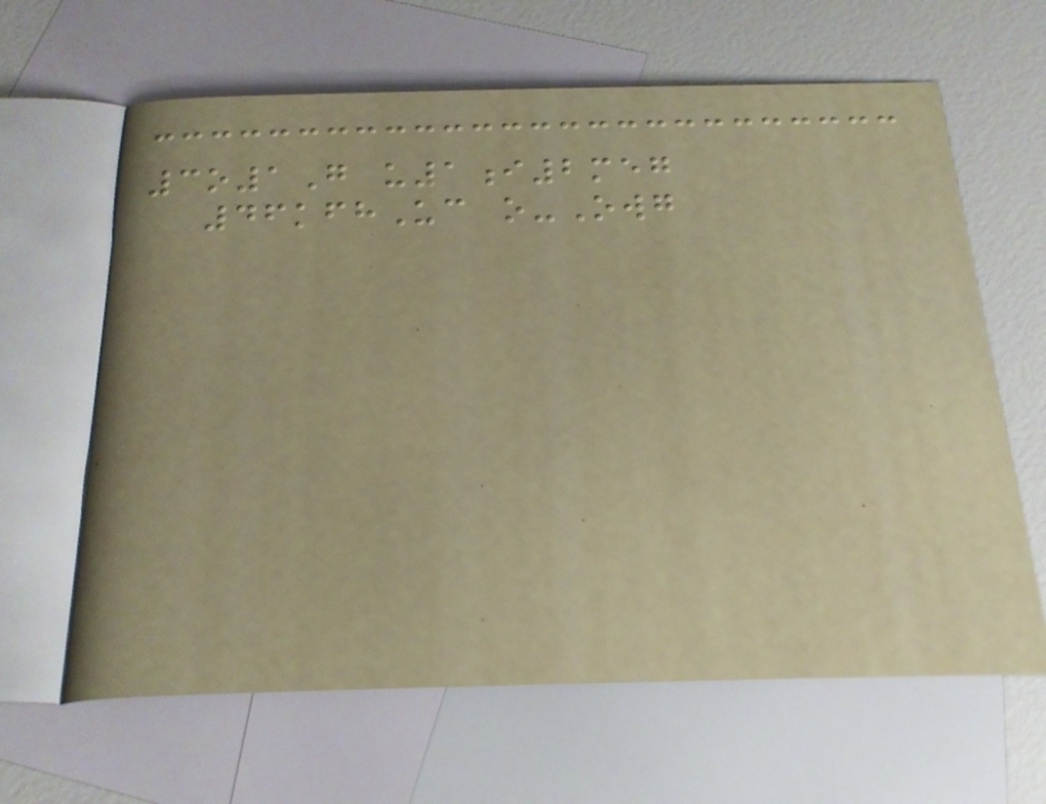3o1G u1i2meg
46kfhUc o-Owg
